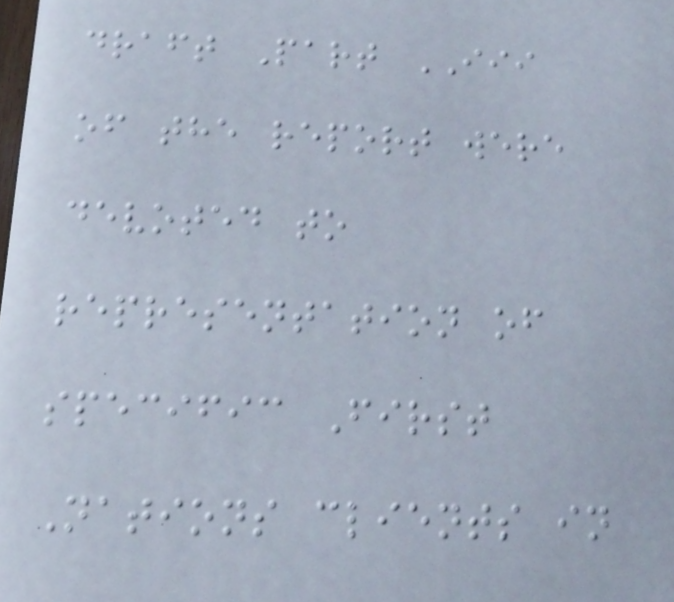draft Part III
of the report were
devoted to
representation of
specific First
Nations clients in
